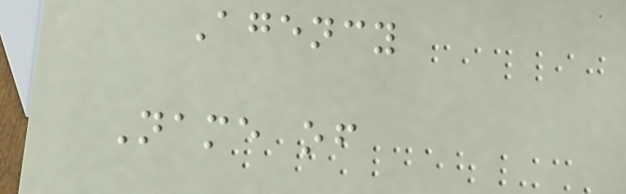Agency
Name of
